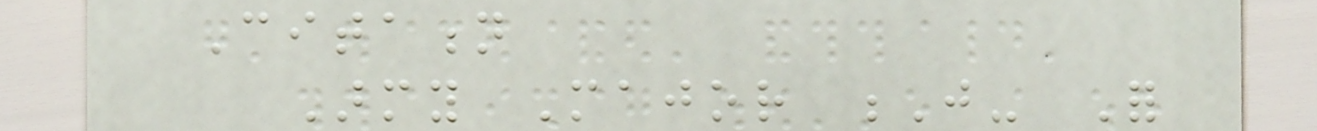Citation
Army Major J- For
